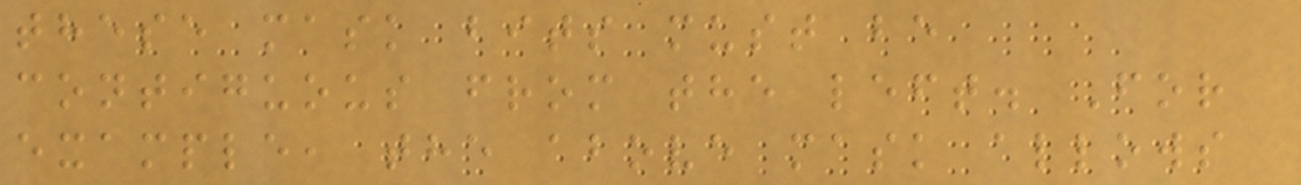these mask bits must be
contiguous from the left. For
example, the above mask allows
